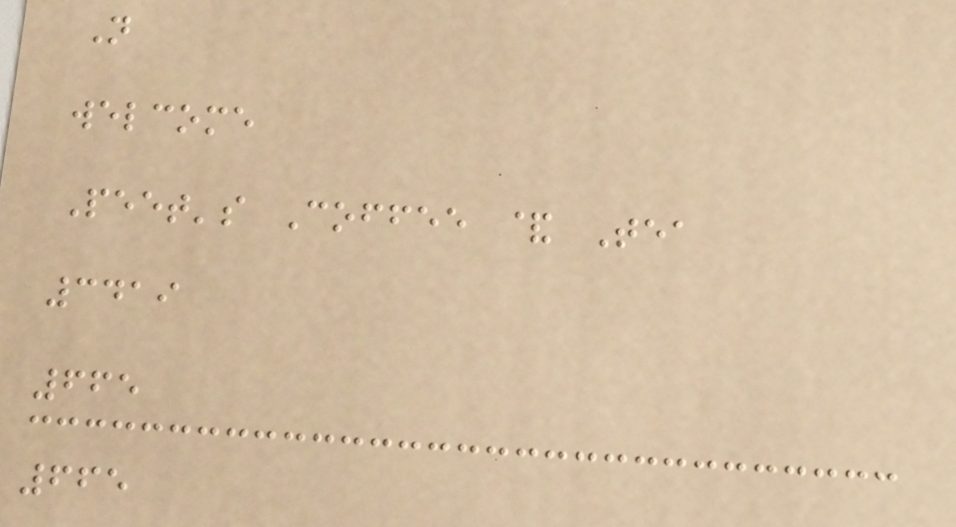N
welcome
Peet's Coffee & Tea
3419
665
665
